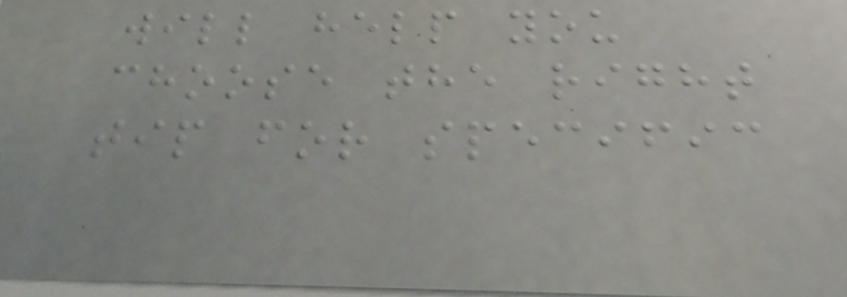will help you
choose the right
tip for specific
